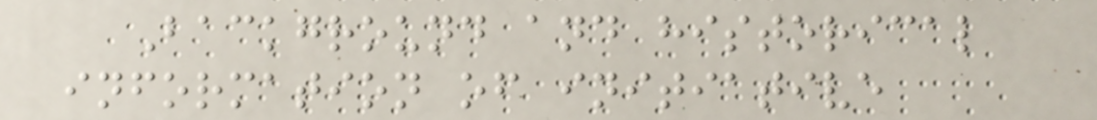Background and historical
information of initiative
